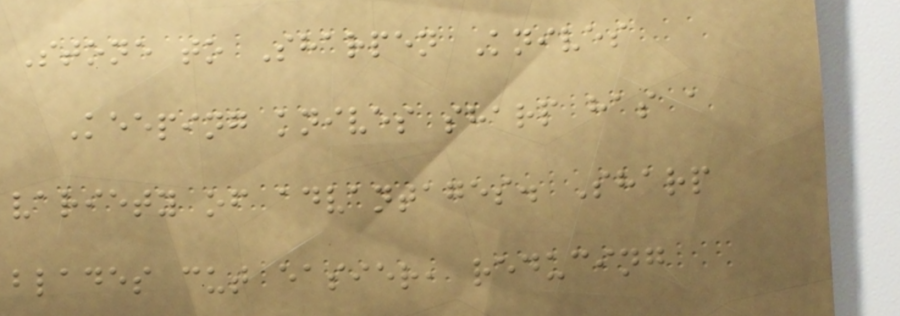Stone to Sharpen Knives
Keeping knives sharp has a
variety of advantages. Sharp
blades cut easier, reducing
